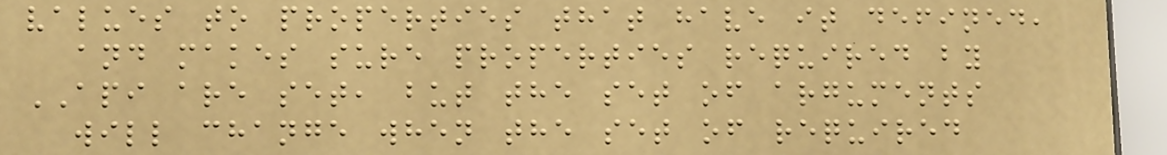values to properties that have it defined,
and makes sure properties required by
API are set, but the set of arguments
will change when the set of required
